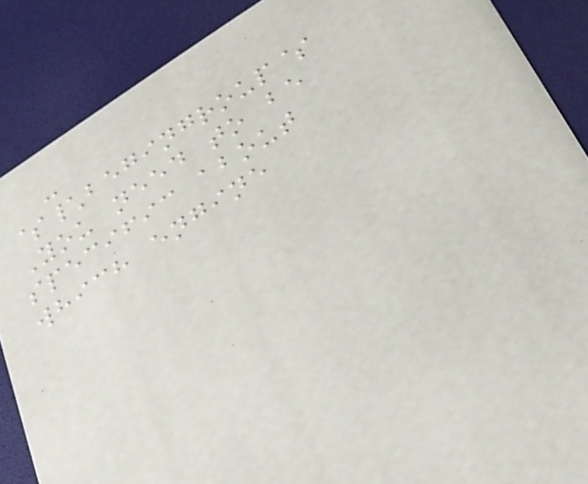-
$\begingroup$
You need to be
specific about
which engine
